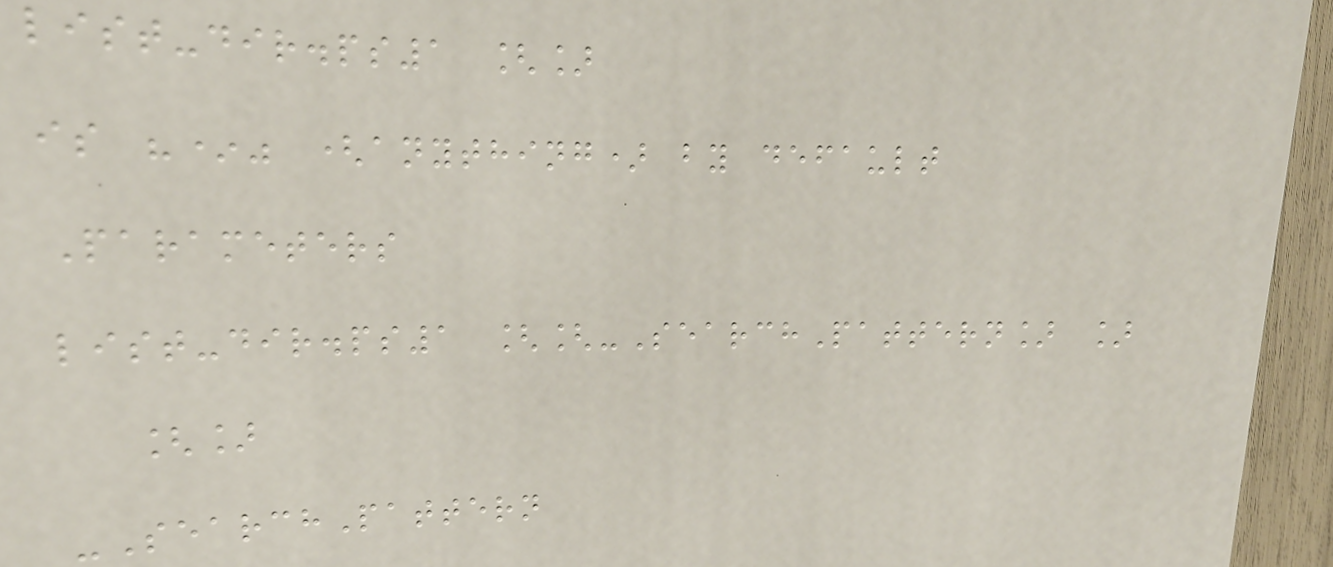list-dir.ps1 []
is "*" (anything) by default
Parameters
list-dir.ps1 [[-SearchPattern] ]
[]
-SearchPattern
